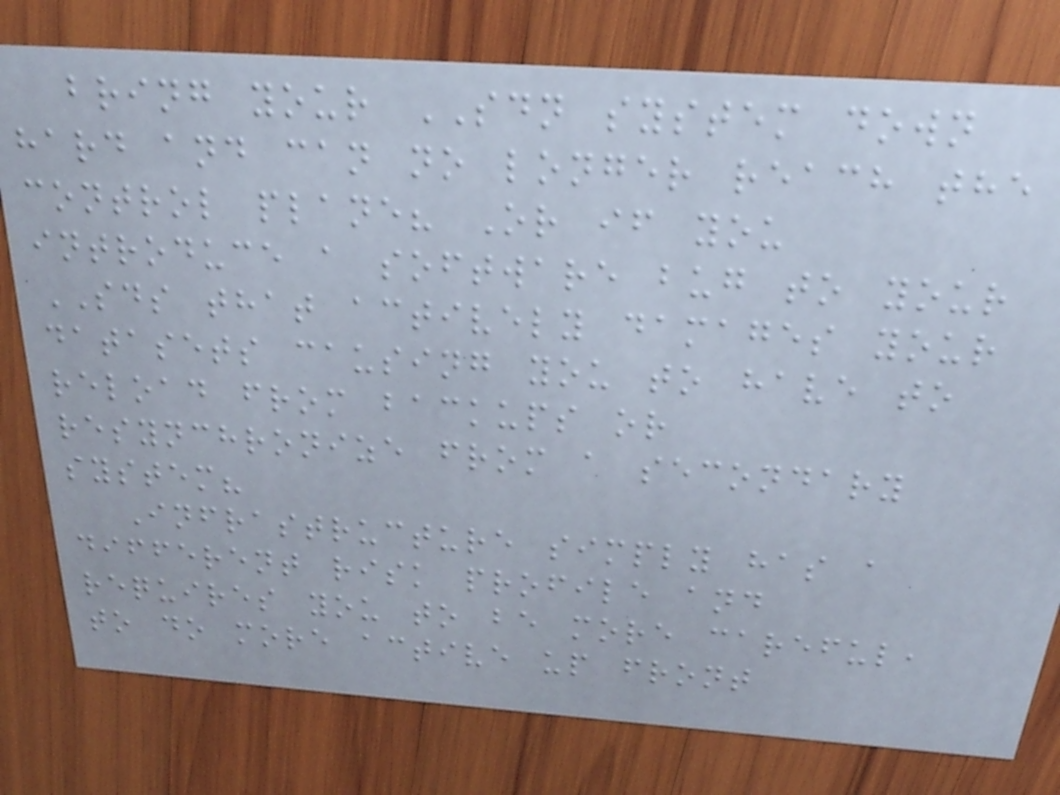bring your SDN system down
hard and can no longer reach the
control plane? Or if you
introduce a software bug to your
SDS that actively damages your
datasets causing you to have to
reload from backups or
resynchronize from a secondary
system?
Infrastructure simply has a
different risk profile and
requires you to be more careful,
to do more active up front
